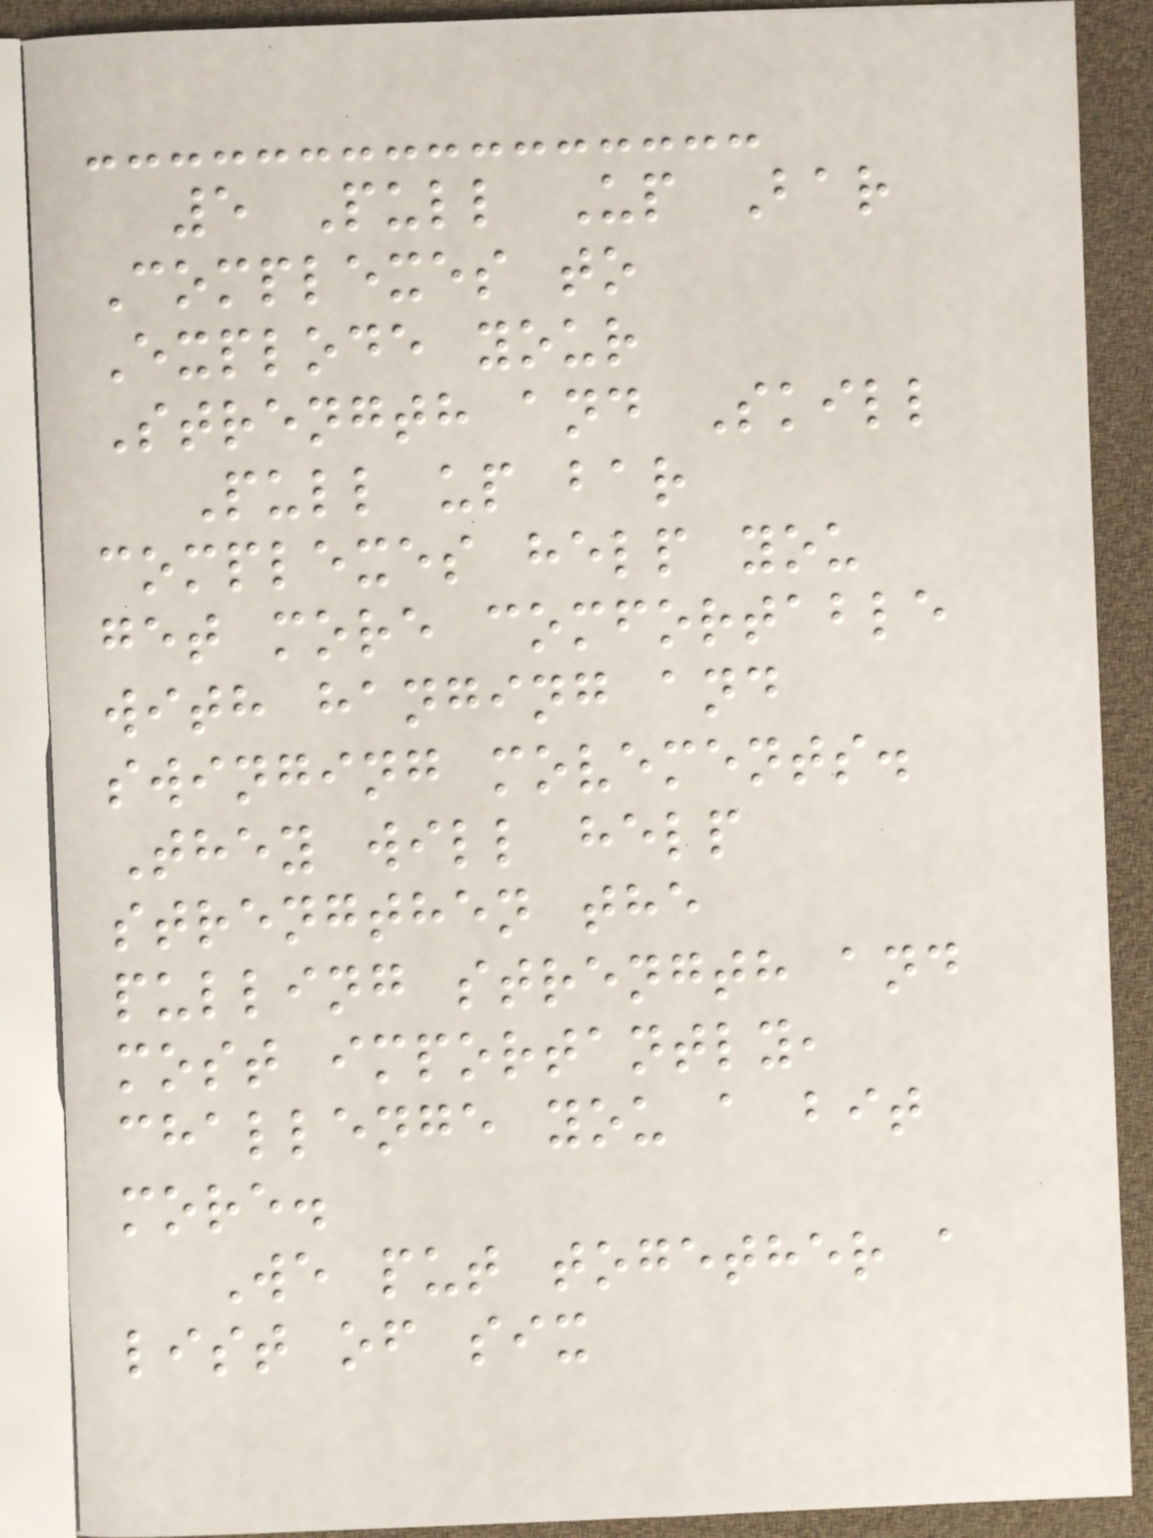5 Pull Up Bar
Complexes to
Explode your
Strength and Skill
Pull up bar
complexes help you
get more comfortable
with hanging and
swinging movements.
They will help
strengthen the
pulling strength and
most importantly,
challenge you a bit
more.
We put together a
list of six
